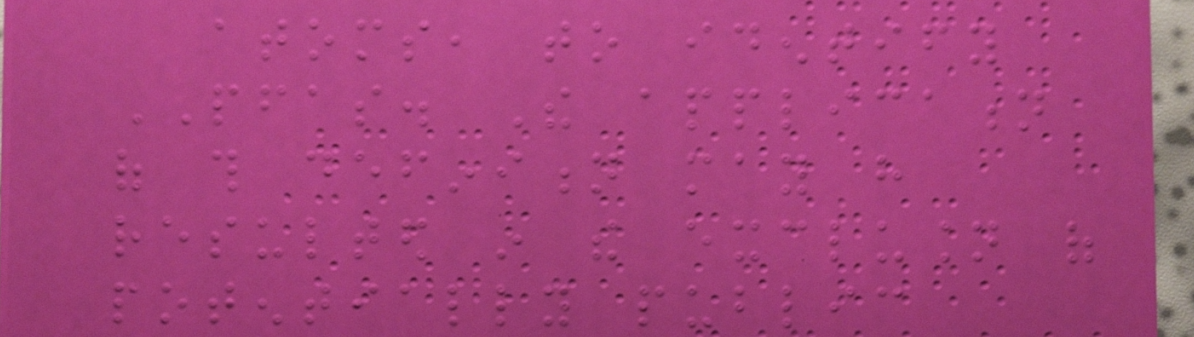atoms, to identify
PFAS. The application
of this definition may have
resulted in the exclusion of
potentially public
